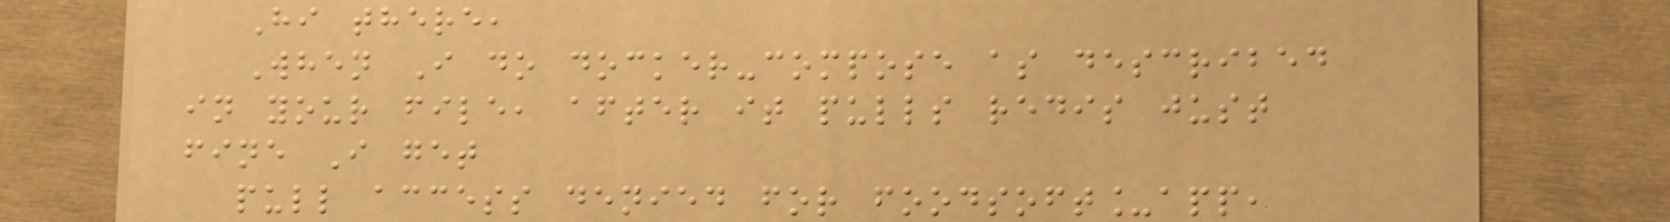Hi there,
When I do docker-compose as described
in your file, after it pulls redis just
fine I get
pull access denied for foodsoft_app,
